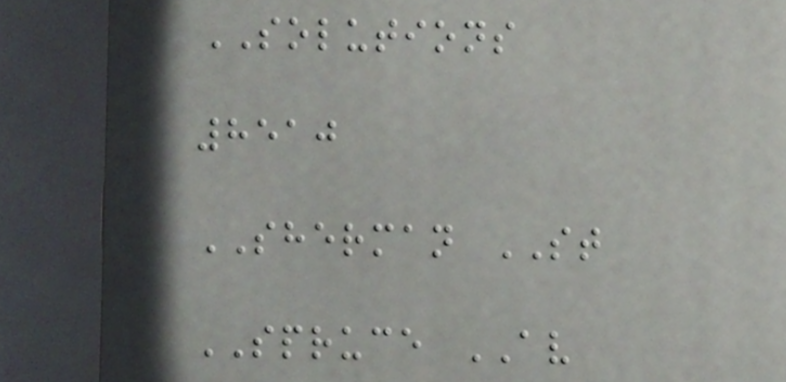SOLUTIONS
8510
SHERMAN ST
SPRUCE AV
